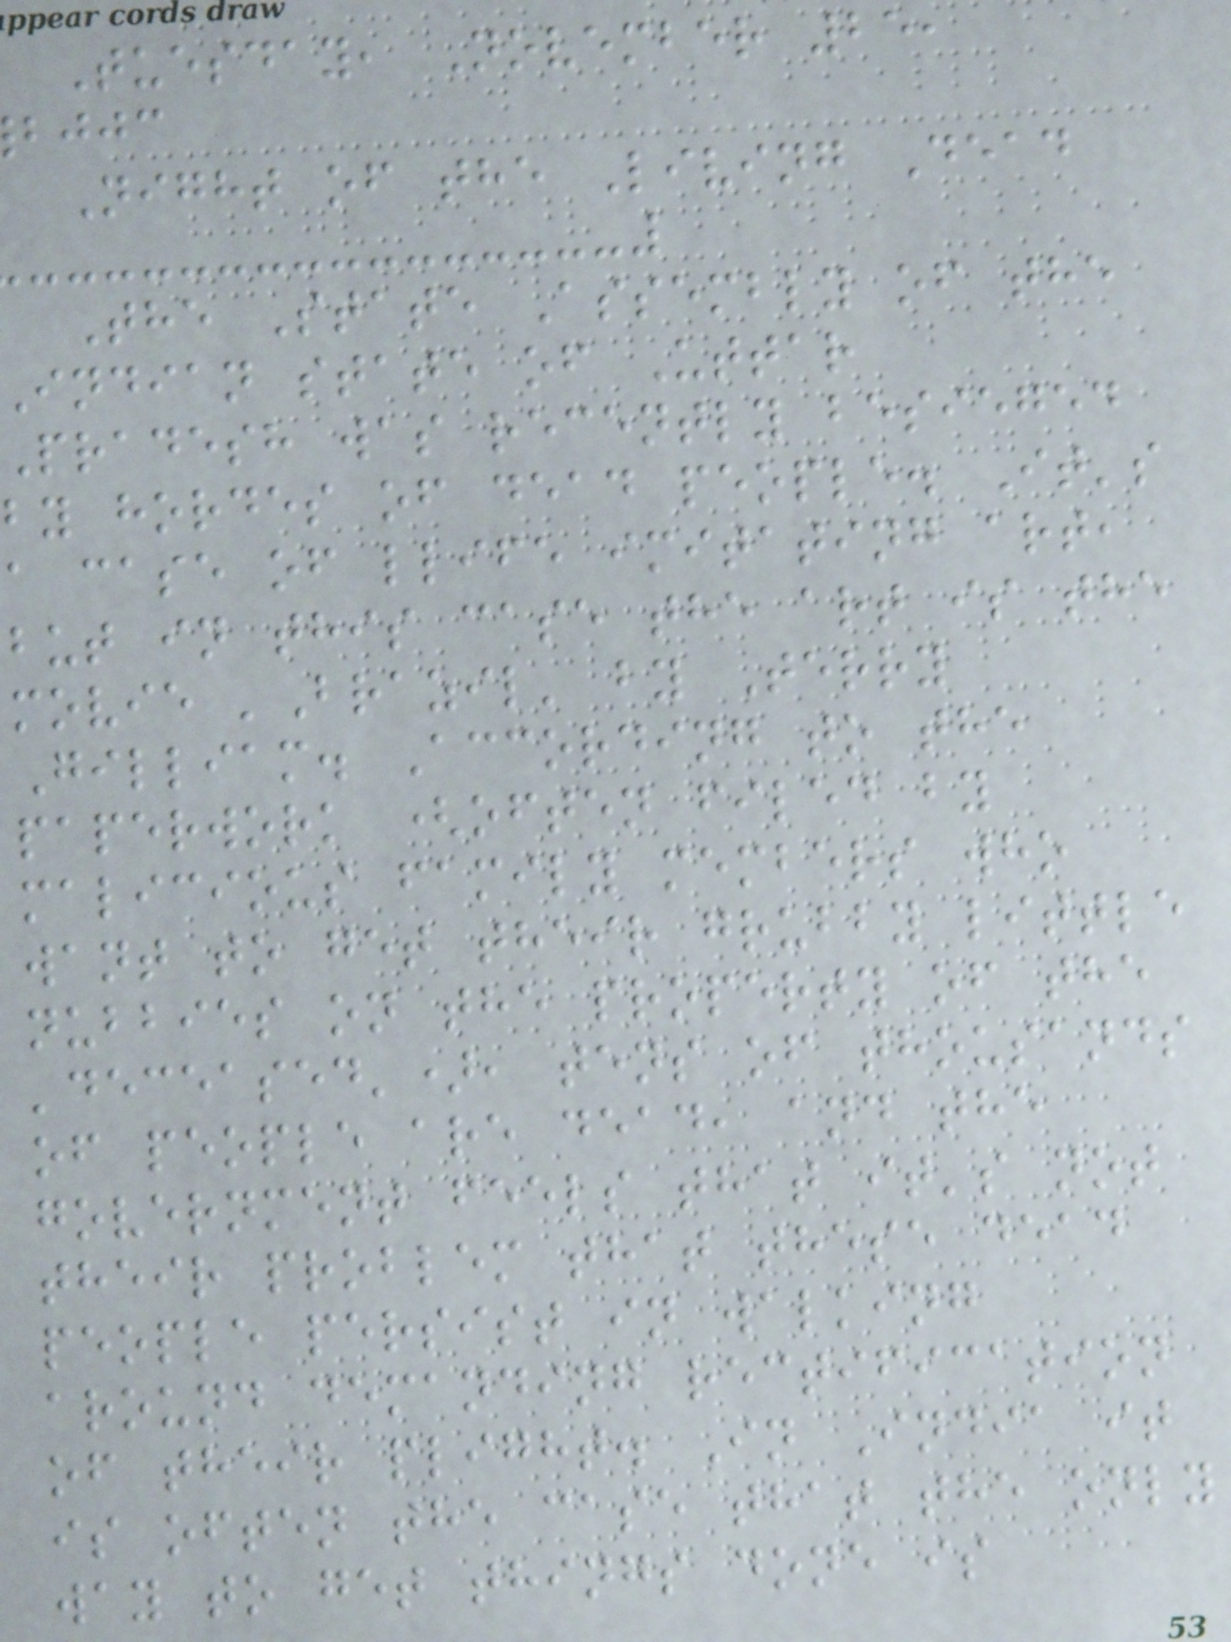Tuesday, November 25,
bjjc
Night of the Living Dead
The State Assembly of the
indian state of Uttar
pradesh was recently besieged
by hordes of dead people. It's
a case of llife imitating art,
but in this case the art is the
movie 'Brazil' by Terry
Gilliam. According to the
paperwork (often filed by
malicious family members who
want to get their grubby little
nubbies on the property of the
'deceased'), tens of thousands
of people are dead, and the
government feels that it's not
their problem that these dead
people persist in walking
around demanding rectification
of their plight. In India it
is often the case that the only
way to get things done is
